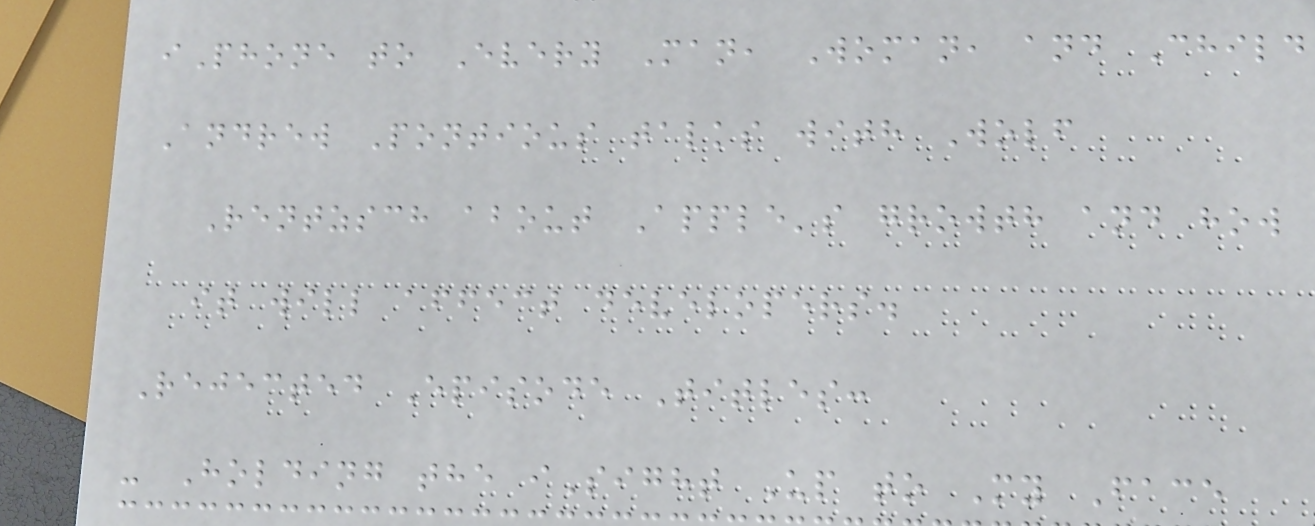iPhone to Every Man, Woman, and Child
Andrew Pontious talks with Wolf
Rentzsch about Apple's growth and how
it will affect developers.
Rejected Episode Titles:
- Holding the iSight Up to My Face
